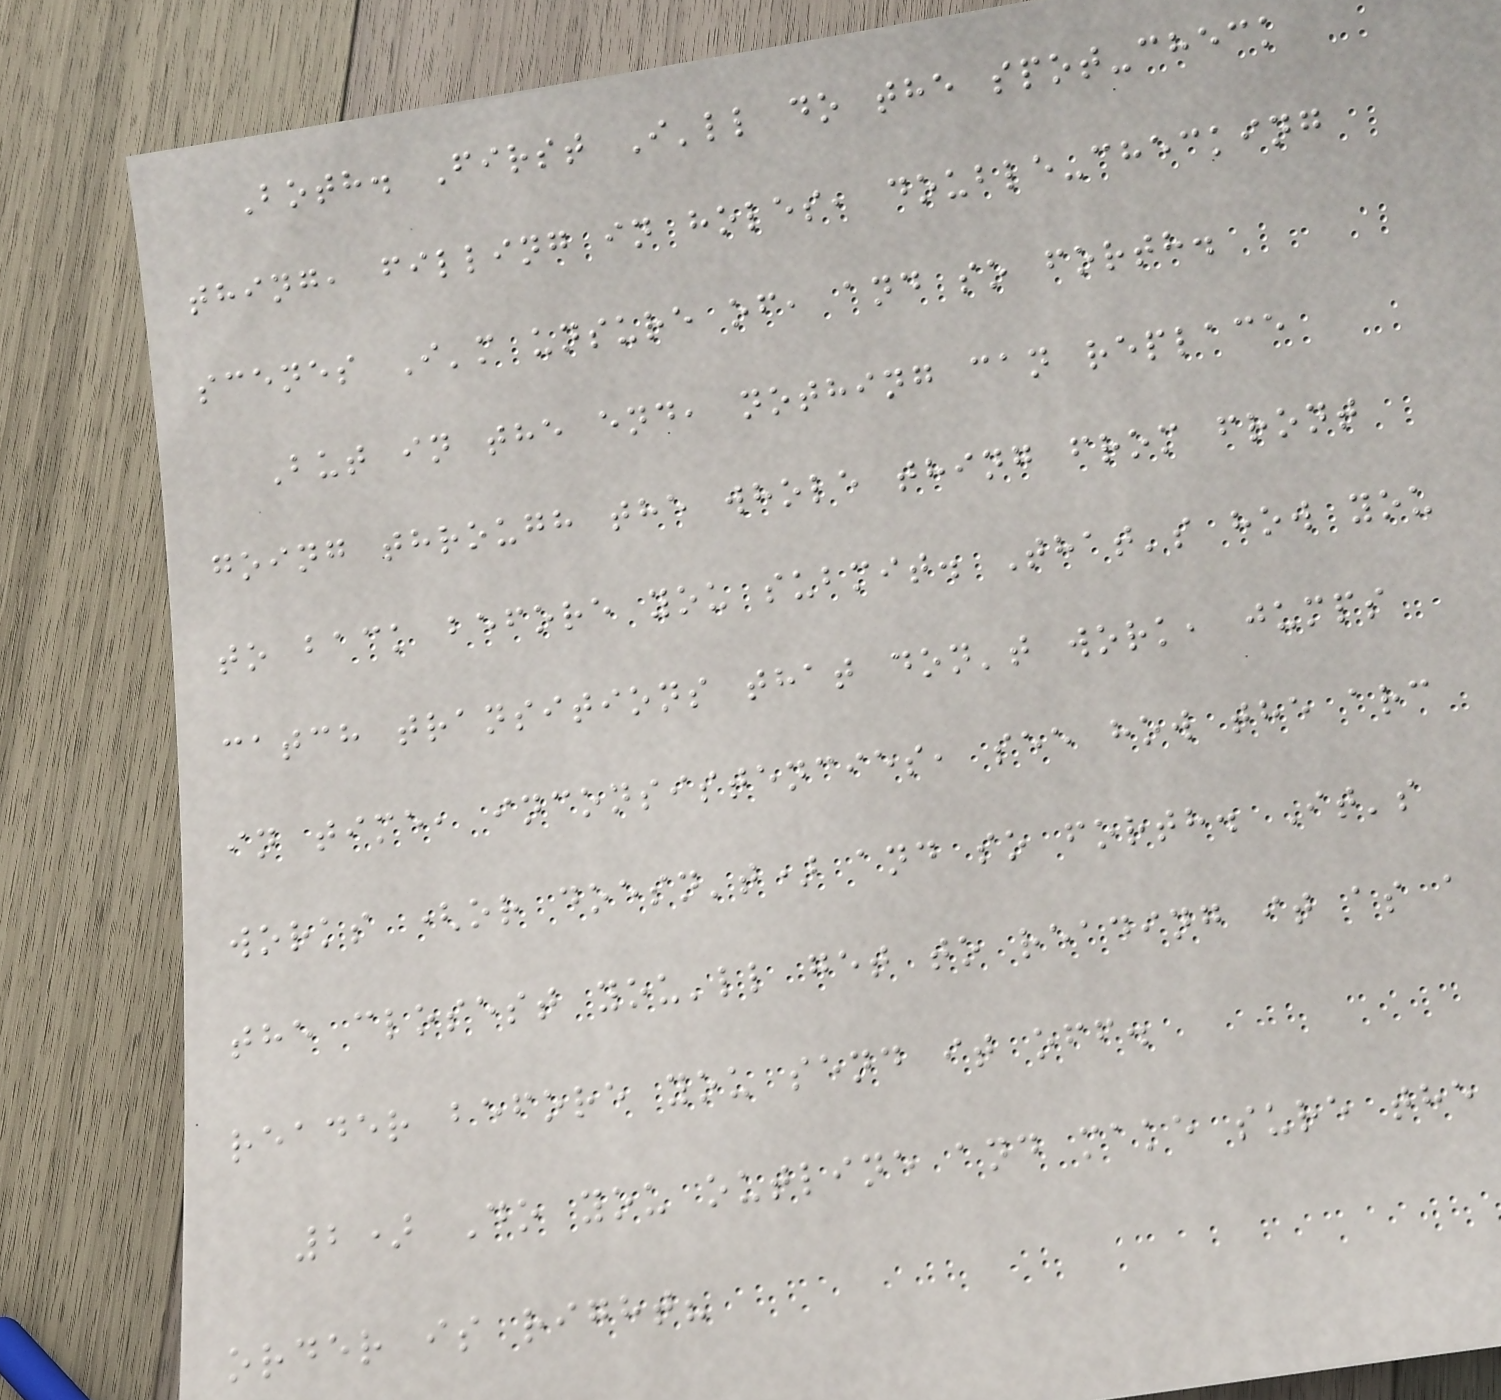Both. First I'll do the spot-check
thing, filling in holes, double-checking
scenes I'm unsure of, and so forth.
But in the end, nothing can replace
going through the whole thing from front
to back before you submit. That's how you
catch transitions that don't work, jumps
in time, inconsistencies, see how the arc
works (or doesn't) and so forth. It's
the closest you'll get to reading it as a
reader before you send it off.
2) Do you outline and make sure the
order is right?
